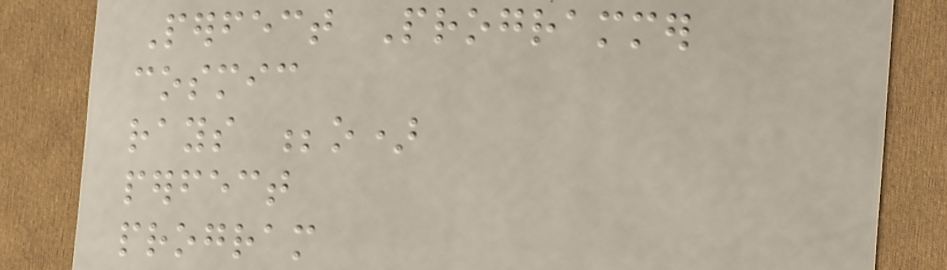Perfect Programmer
cosmic
rays ;o)
perfect
program
